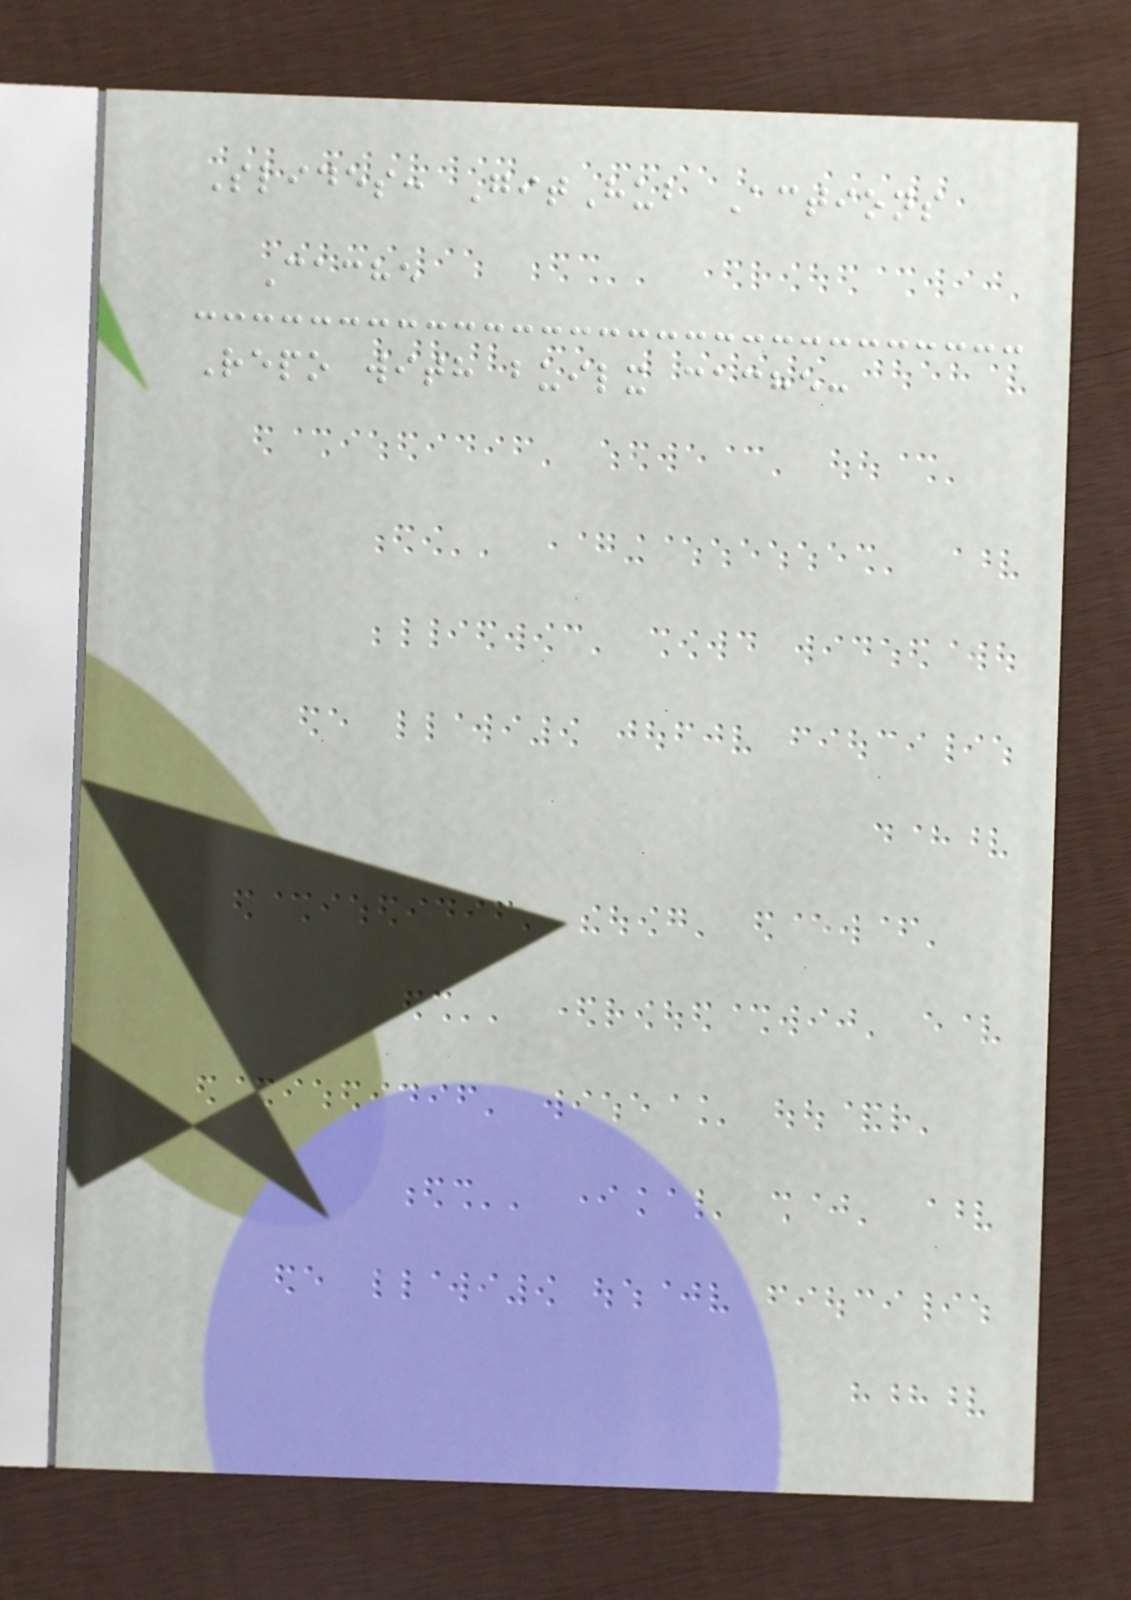Slides: GitHub Actions
Cache
Repo with builx cache:
